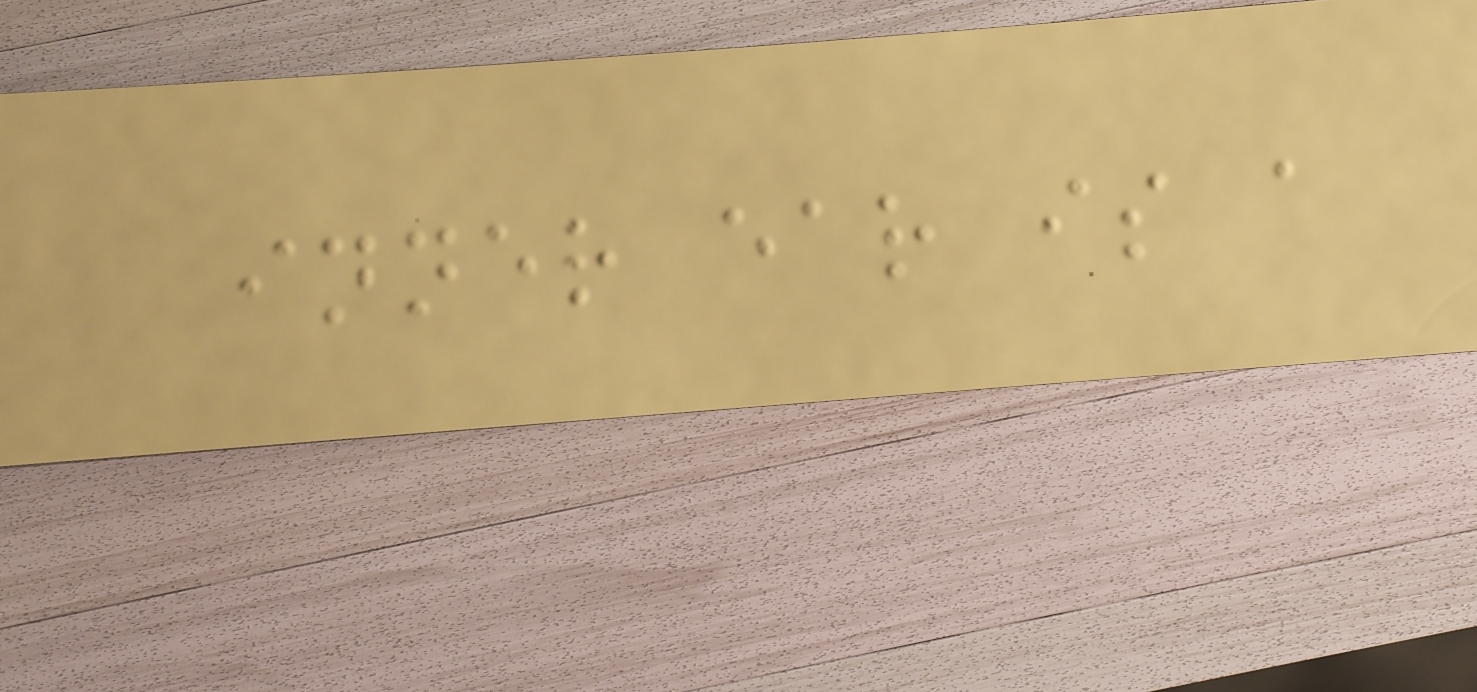inner ear is a
